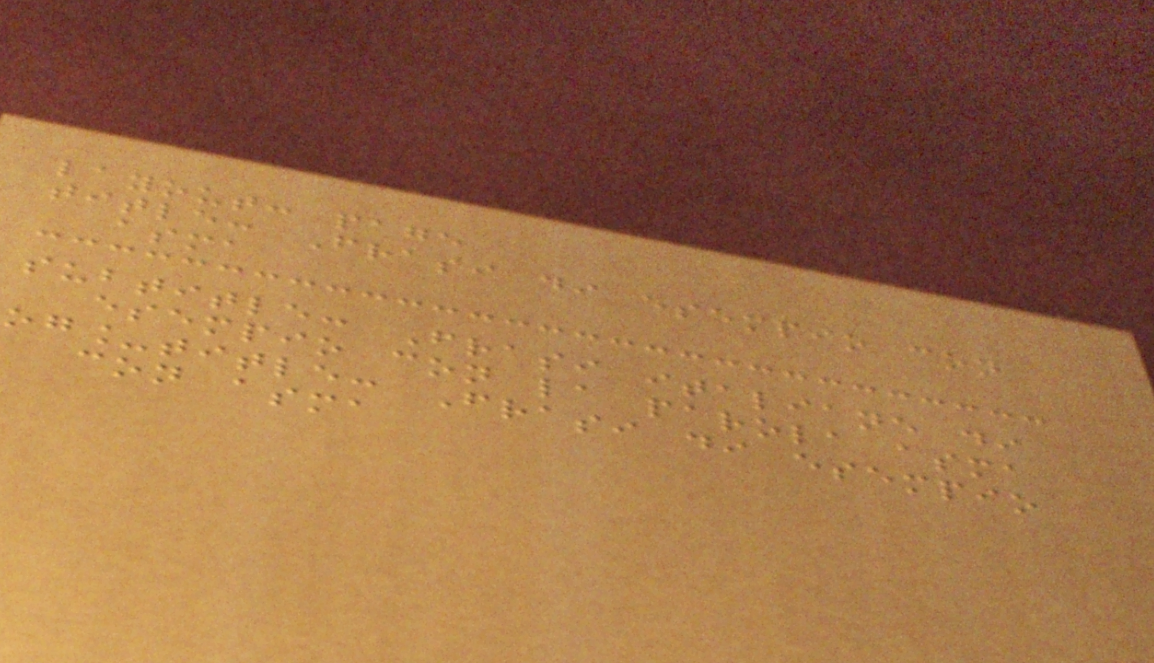layout: page
title: Frasi di esempio con
asma
subtitle: Frasi italiane di
esempio con la parola asma
og_title: Frasi di esempio
con asma
